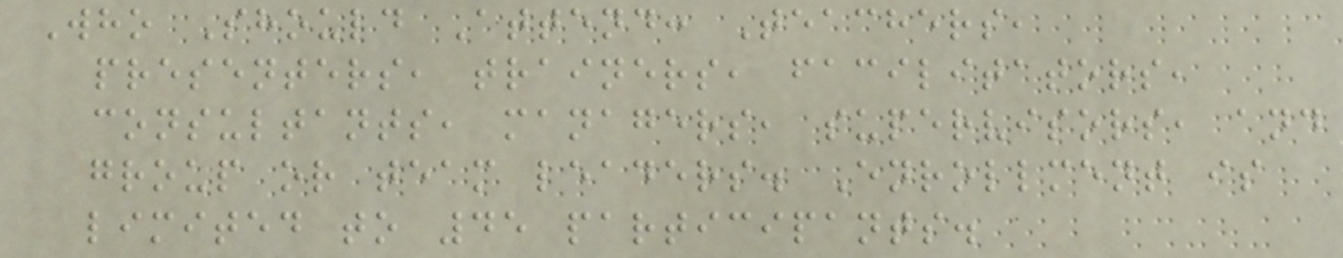Who Should Attend: Teachers,
presenters, trainers, facilitators,
consultants, managers, supervisors, and
group or team leaders. Enrollment is
limited to 45 participants.
